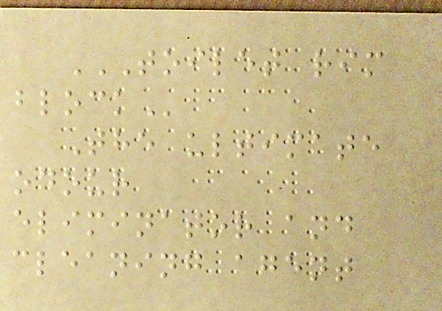TOILET RIM
BLOCK
The ultimate
odour
eliminator and
cleaning agent
